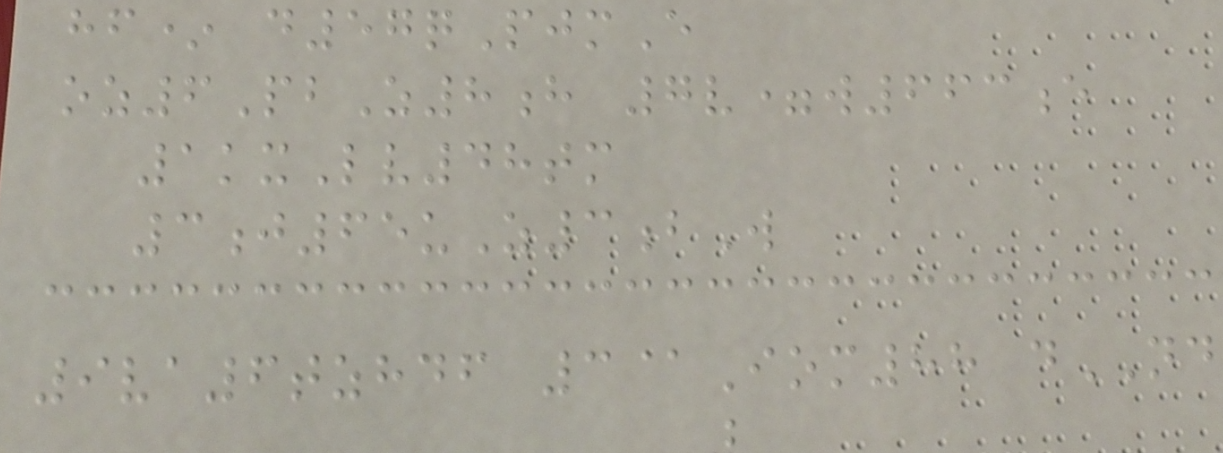hf* d57qPjmE
oz6PbZ8h 7v=w663e
1kxLv48tm
3j65uZ3bW
9va6tzhdf 3@Iom88 dND
